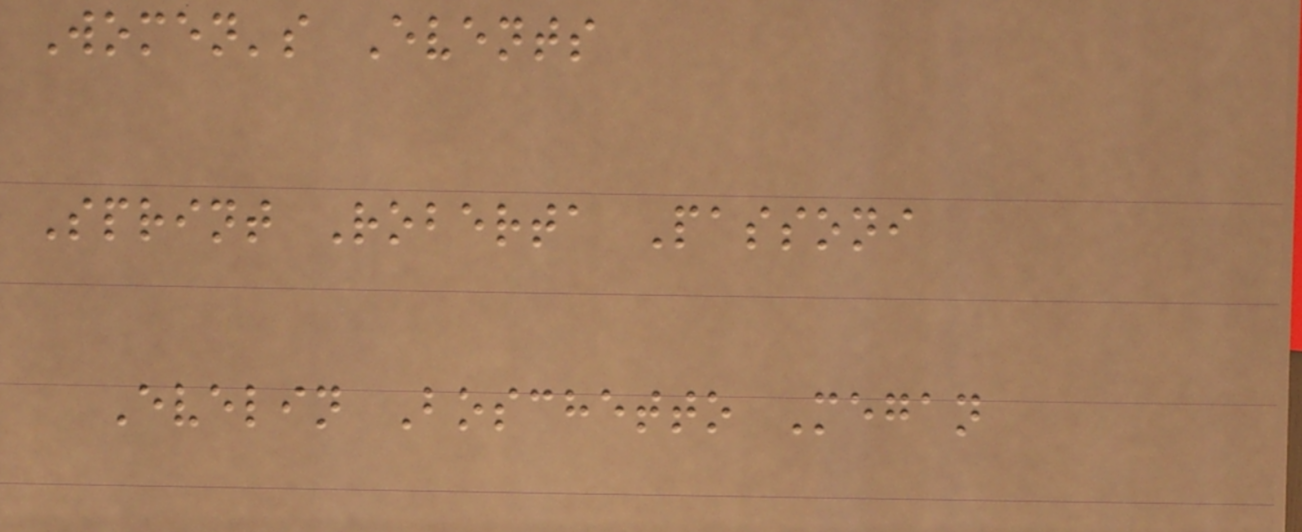Women's Events
Sprint Roberta Passoni
Evelin Boschetto Megan
